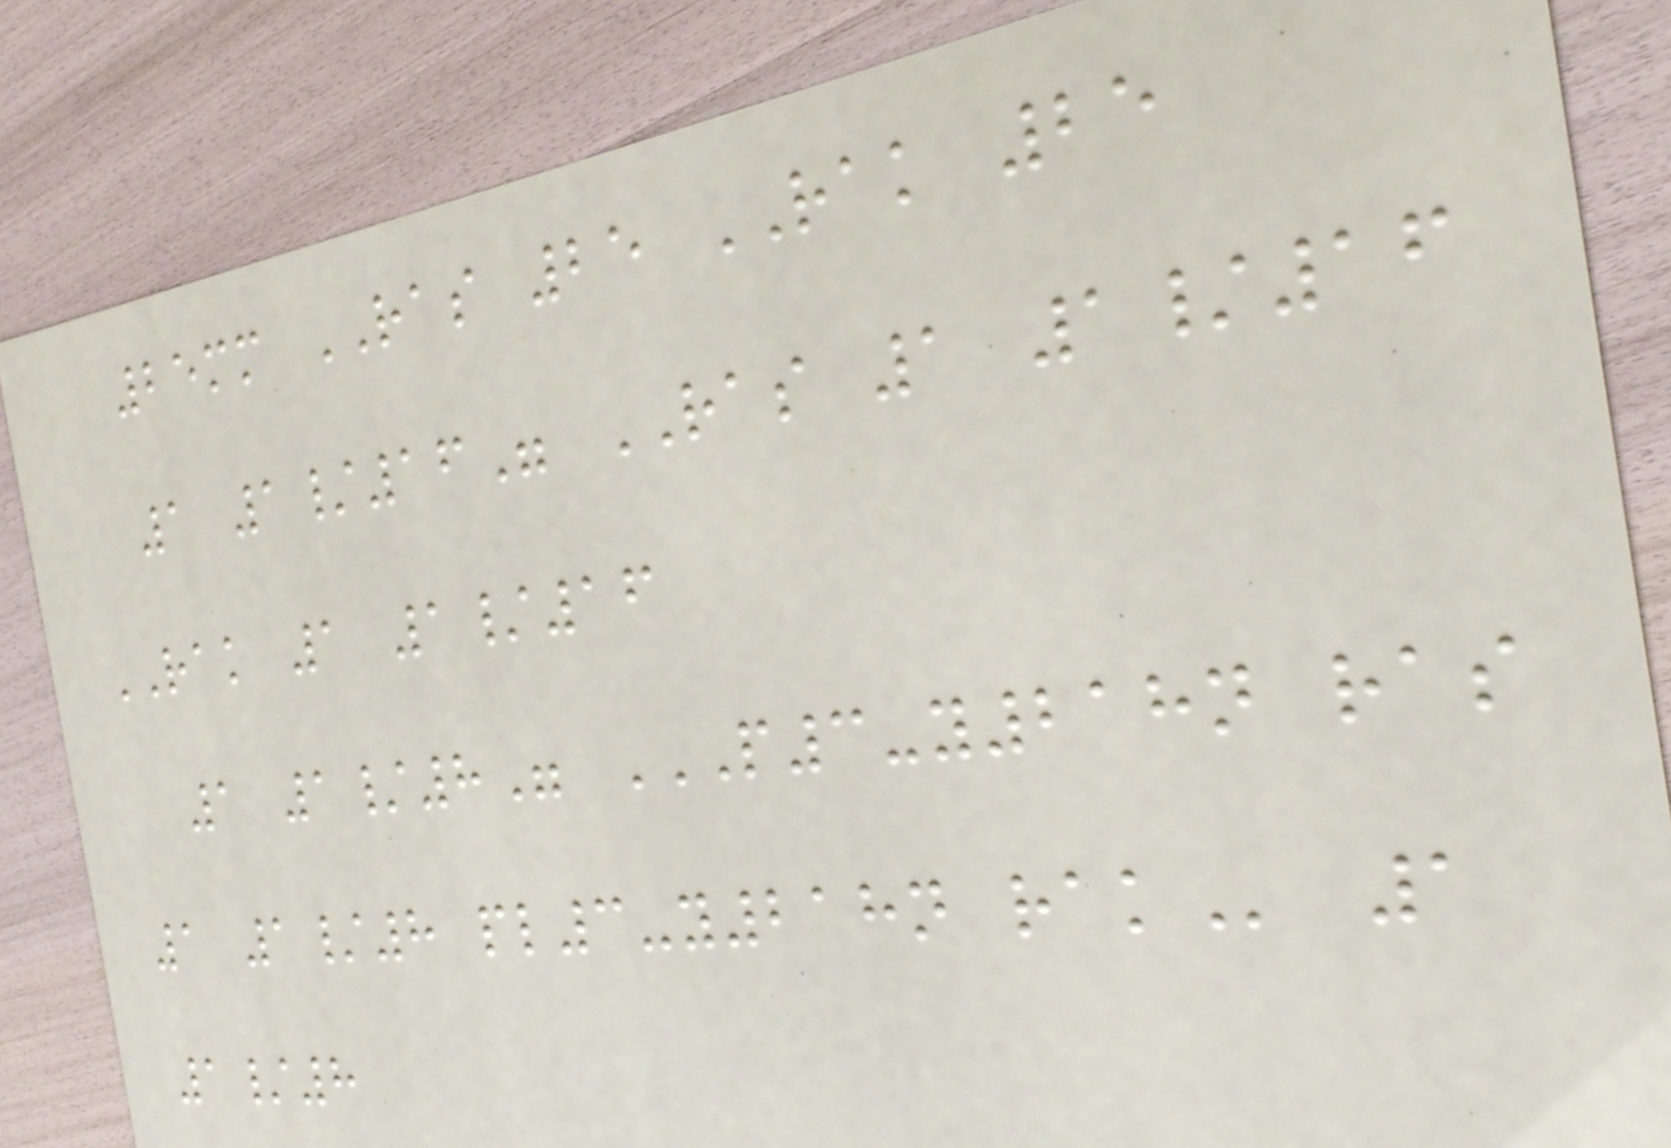25mm RAS 25 RAK 25
1 1/16" RAS 1 1/16
RAK 1 1/16
1 1/8" P3-Y218N RAS
1 1/8 PL3-Y218N RAK 1
1/8
